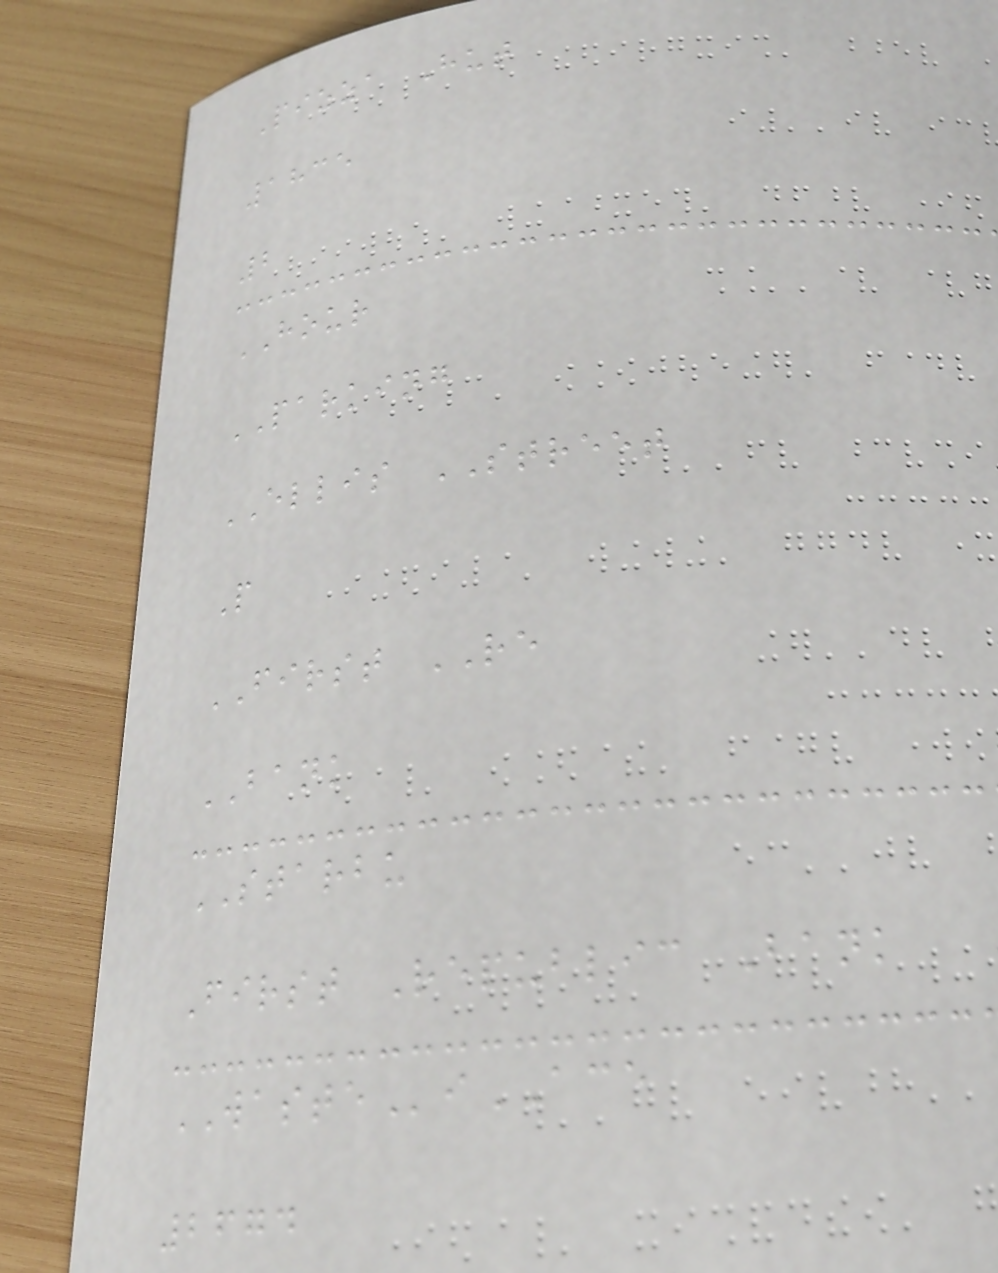Pizza Hut
1835
2
HOUR
PARKING
ELLIS STREET
P
FIRST RE
BANK
STARBU
First Republic Bank
WASTEiACE
2674
